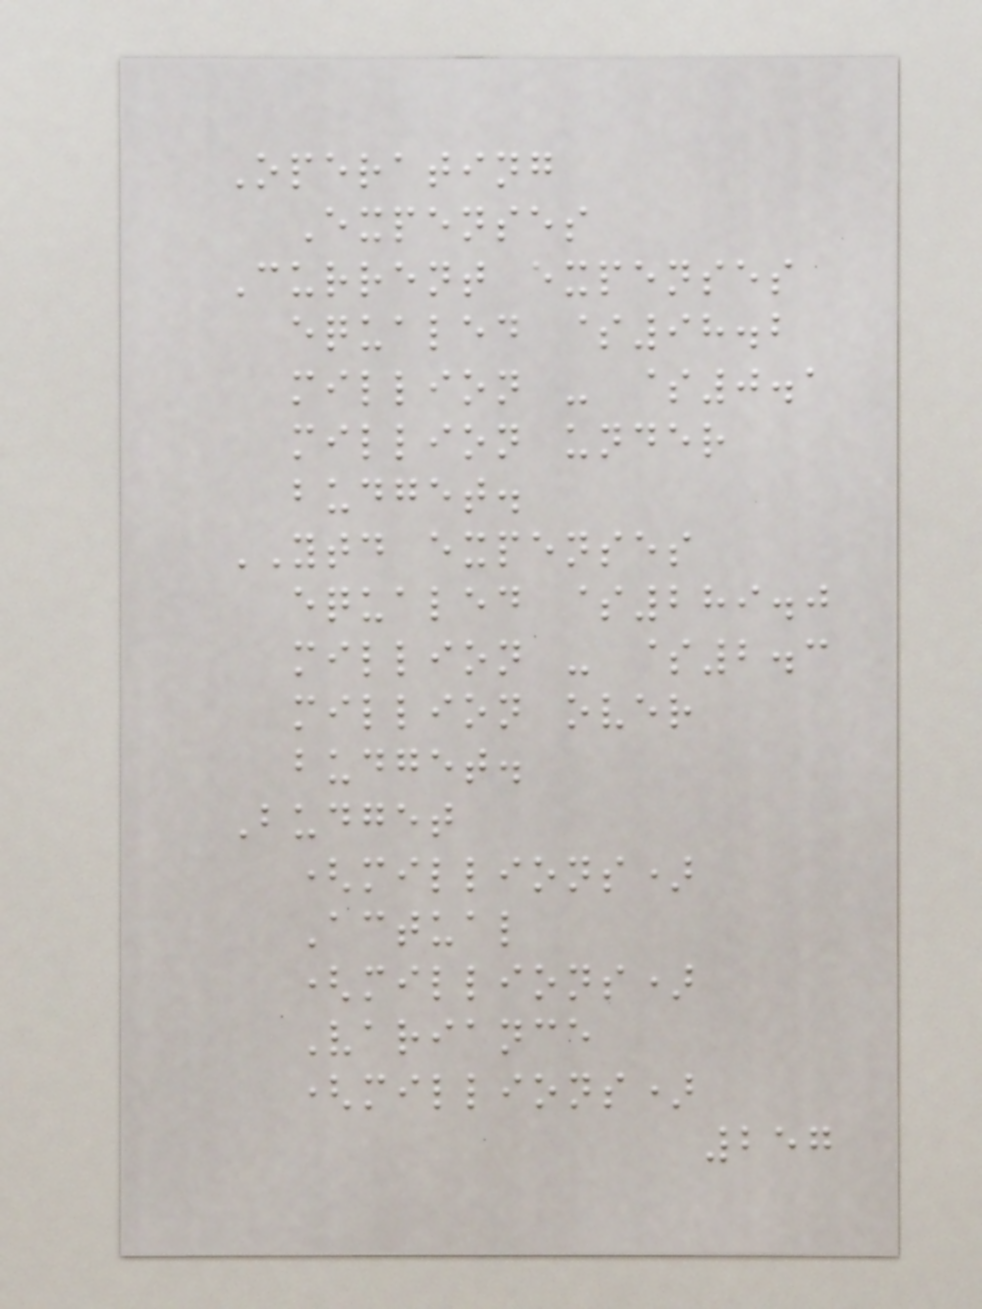Operating
Expenses
Current expenses
equaled $98.2
million - $0.1
million under
budget.
YTD expenses
equaled $289.0
million - $2.3
million over
budget.
Budget
(millions)
Actual
(millions)
Variance
(millions)
257
